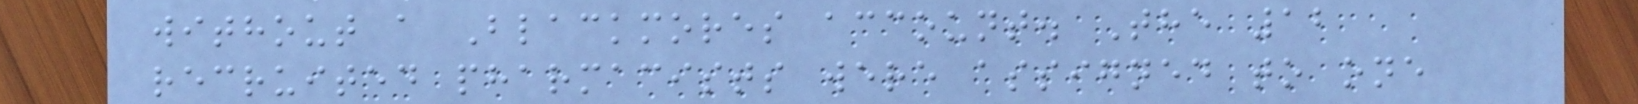without a Blackmores account. The 12
recruited pharmacists were assigned to one
